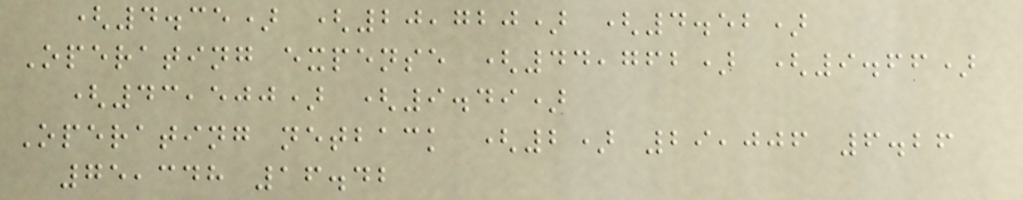(4.35) (20,720) (4.52)
Operating expense (44,762) (9.66)
(43,500) (9.49)
Operating netback (2) 29,006 6.26
75,348 16.42
